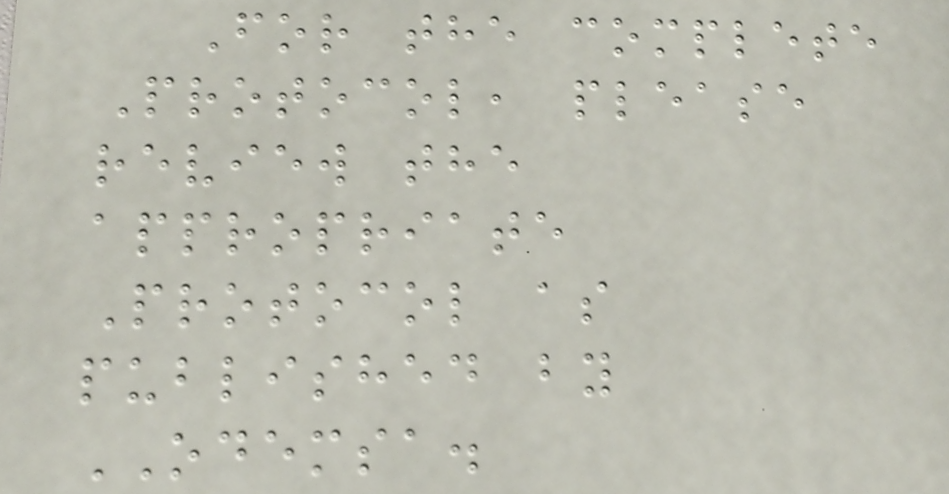For the complete
Protocol, please
review the
appropriate
Protocol as
published by
ODEMSA.
